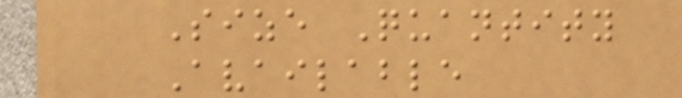Size Quantity
Available
